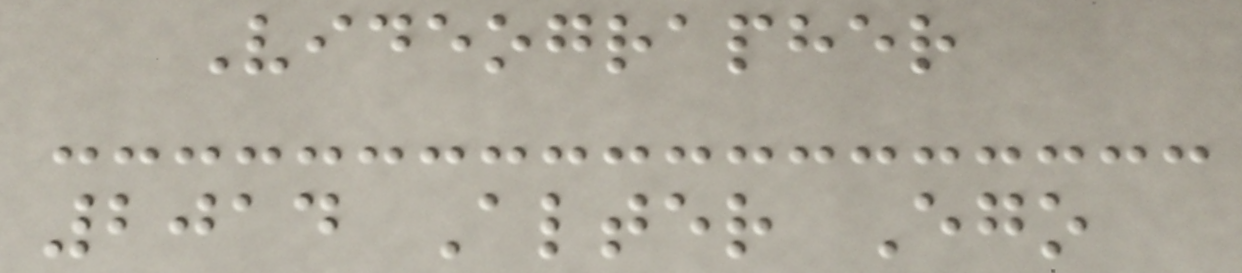Videographer
2014 Alter Ego
